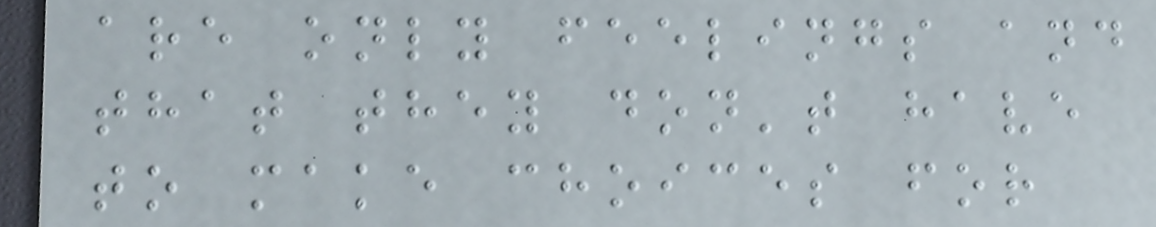are only feelings and
that they don't have
to make choices for
